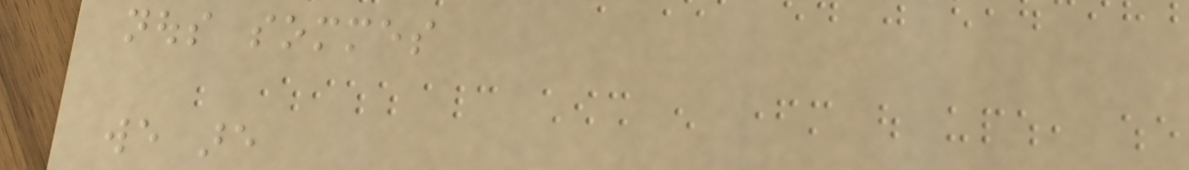nous sommes
we are
